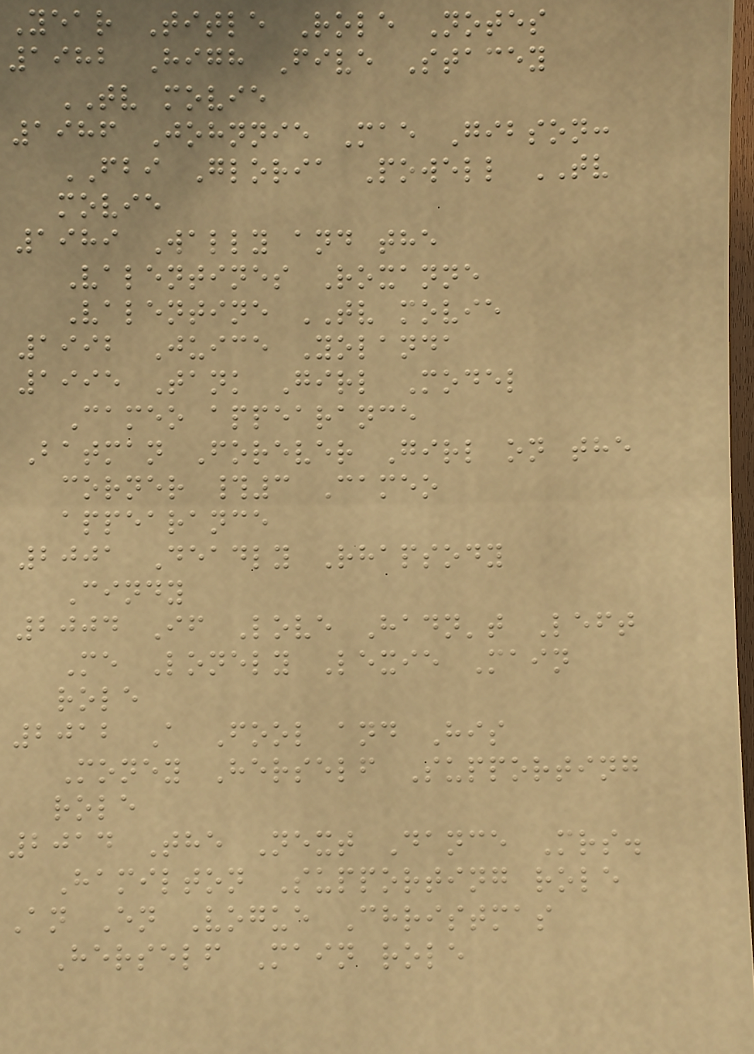Year Title Role Notes
1982 High Five Stacey
TV movie
1986 Johnnie Mae Gibson:
FBI Gloria Powell TV
movie
1989 Wally and the
Valentines Roxanne
Valentine TV movie
1992 Juice Yolanda
1995 Tank Girl Model
Cameo appearance
Batman Forever Girl on the
corner #3 Cameo
appearance
2001 Deadly Rhapsody
Cindy
2004 If Love Hadn't Left
Me Lonely Lexie Main
role
2012 A Fool and His
Money Herself Supporting
role
2014 The Next Dance Mrs.
Hamilton Supporting role
An En Vogue Christmas
Herself Main role
